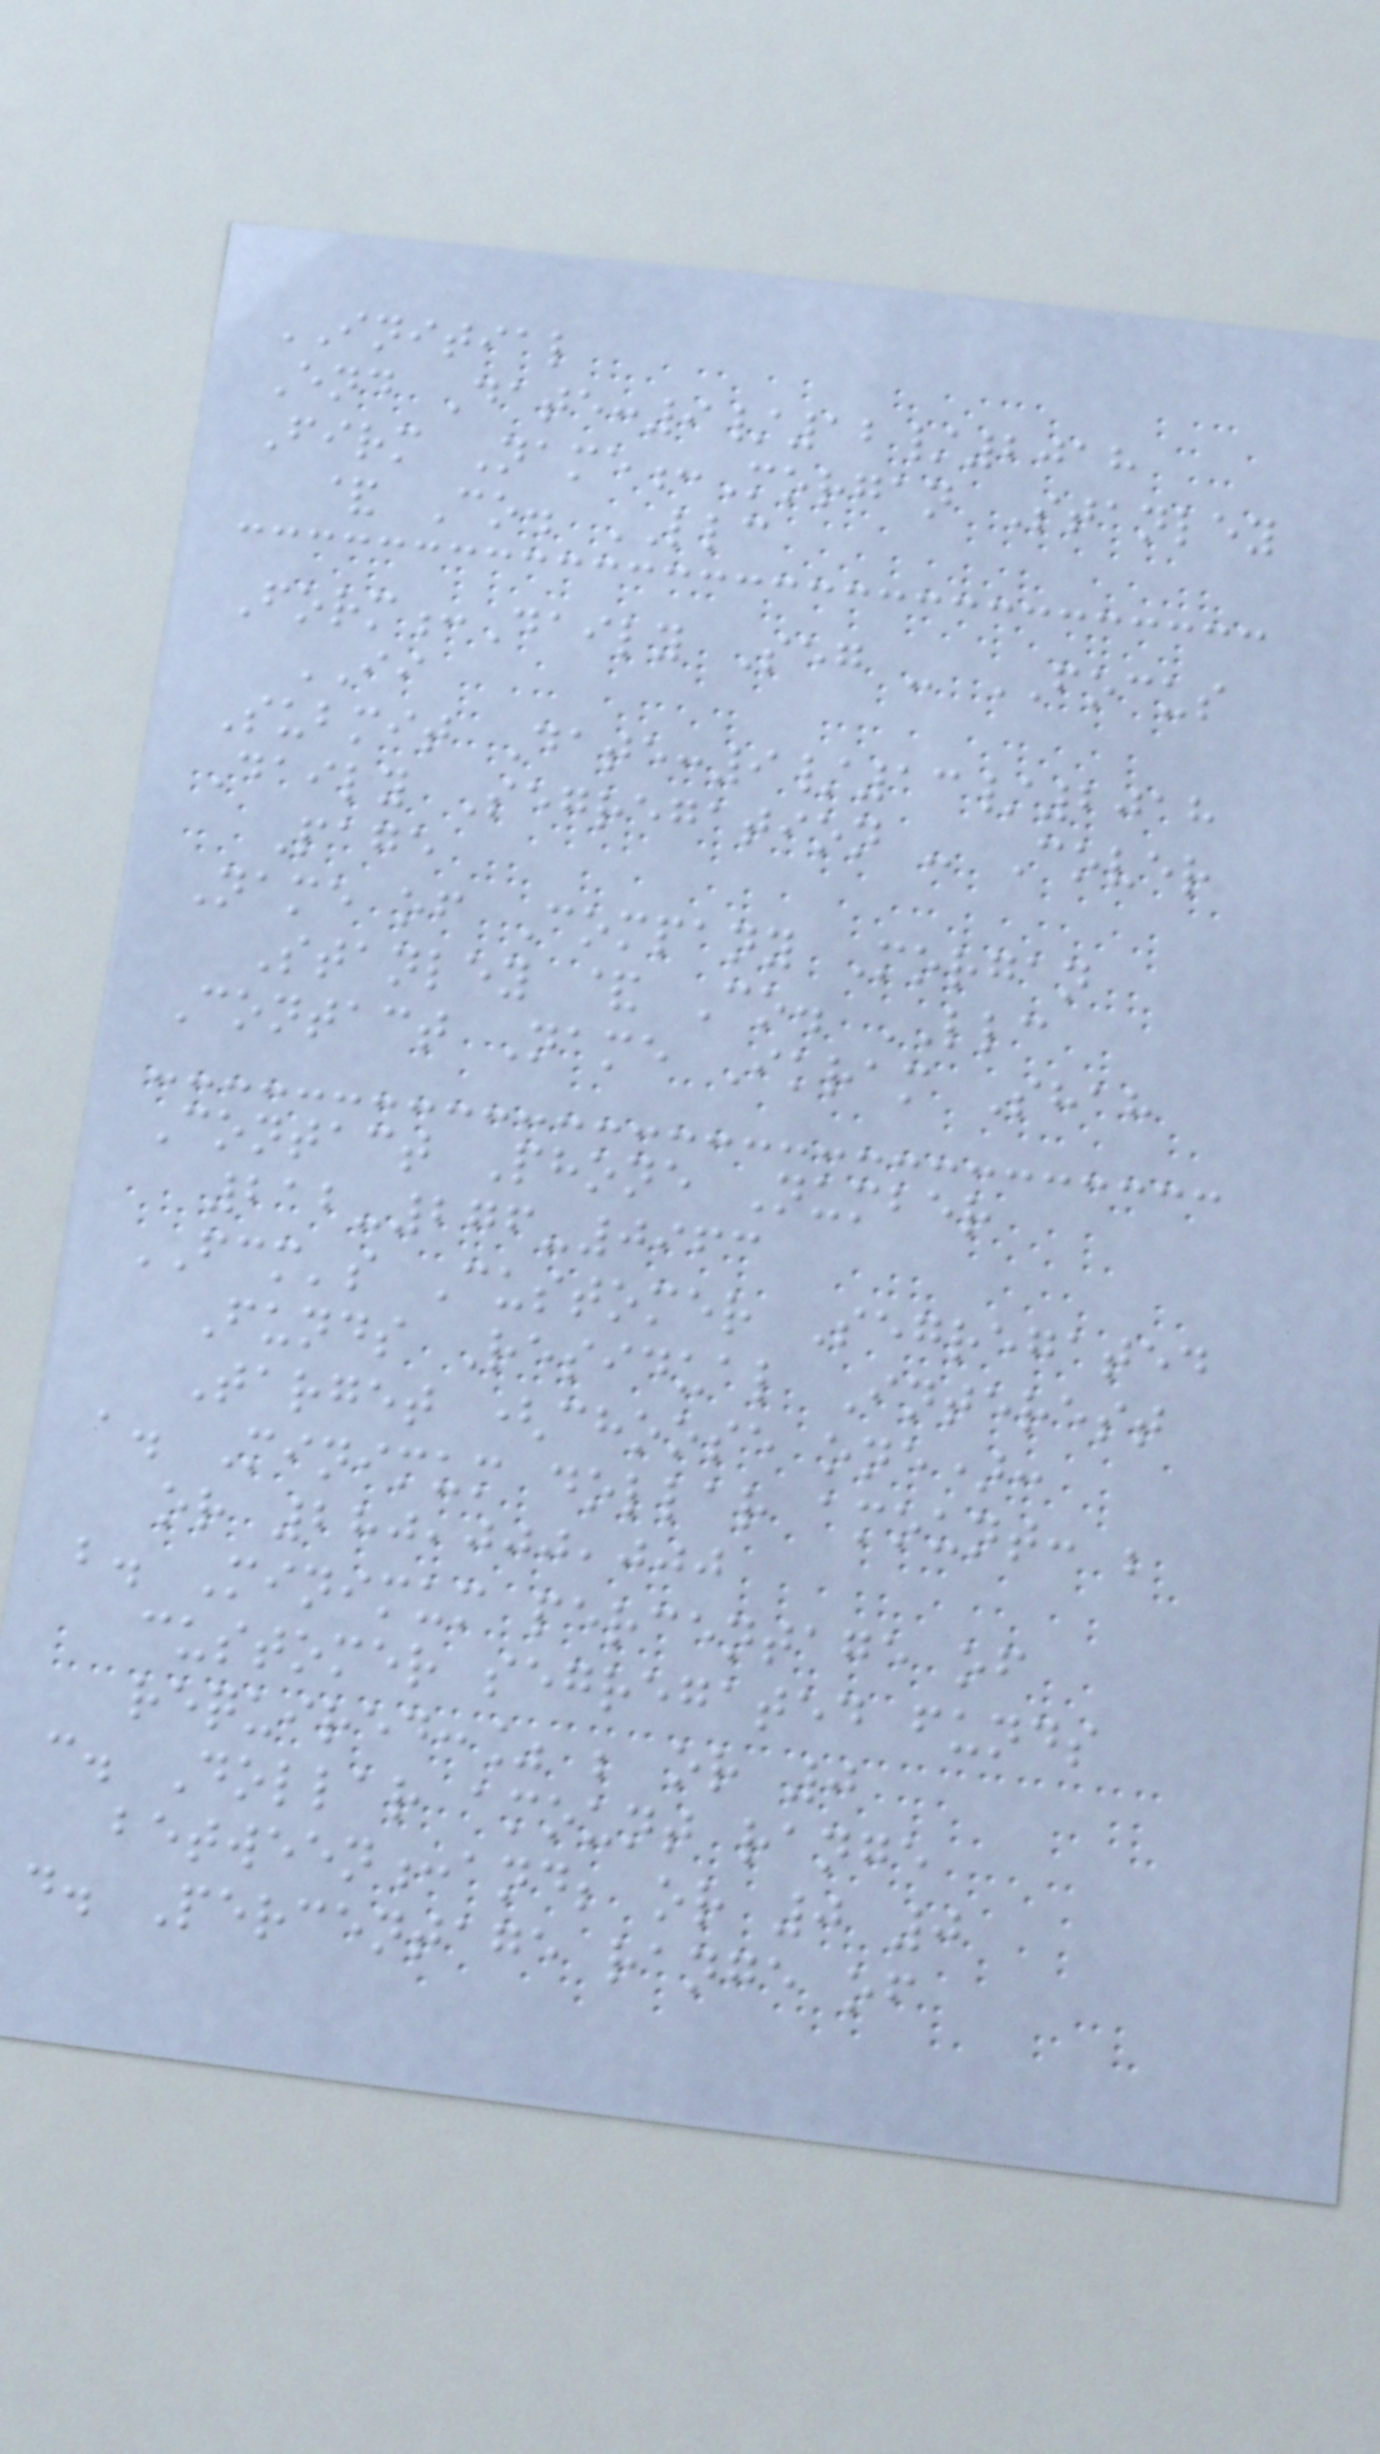INITIAL
End Date:9/12/2018
Firm Name:Morgan Stanley
& Co. LLC
Form:Daily Seg - FOCUS
II
Submit Date:9/13/2018
Daily Segregation - Cover
Page
Name of Company Morgan
Stanley & Co. LLC
Contact Name Ikram Shah
Contact Phone Number
212-276-0963
FCM's Customer Segregated
Funds Residual Interest
Target (choose one):
a. Minimum dollar amount: ;
or 280,000,000
b. Minimum percentage of
customer segregated funds
required:% ; or 0
c. Dollar amount range
between:and; or 0 0
d. Percentage range of
